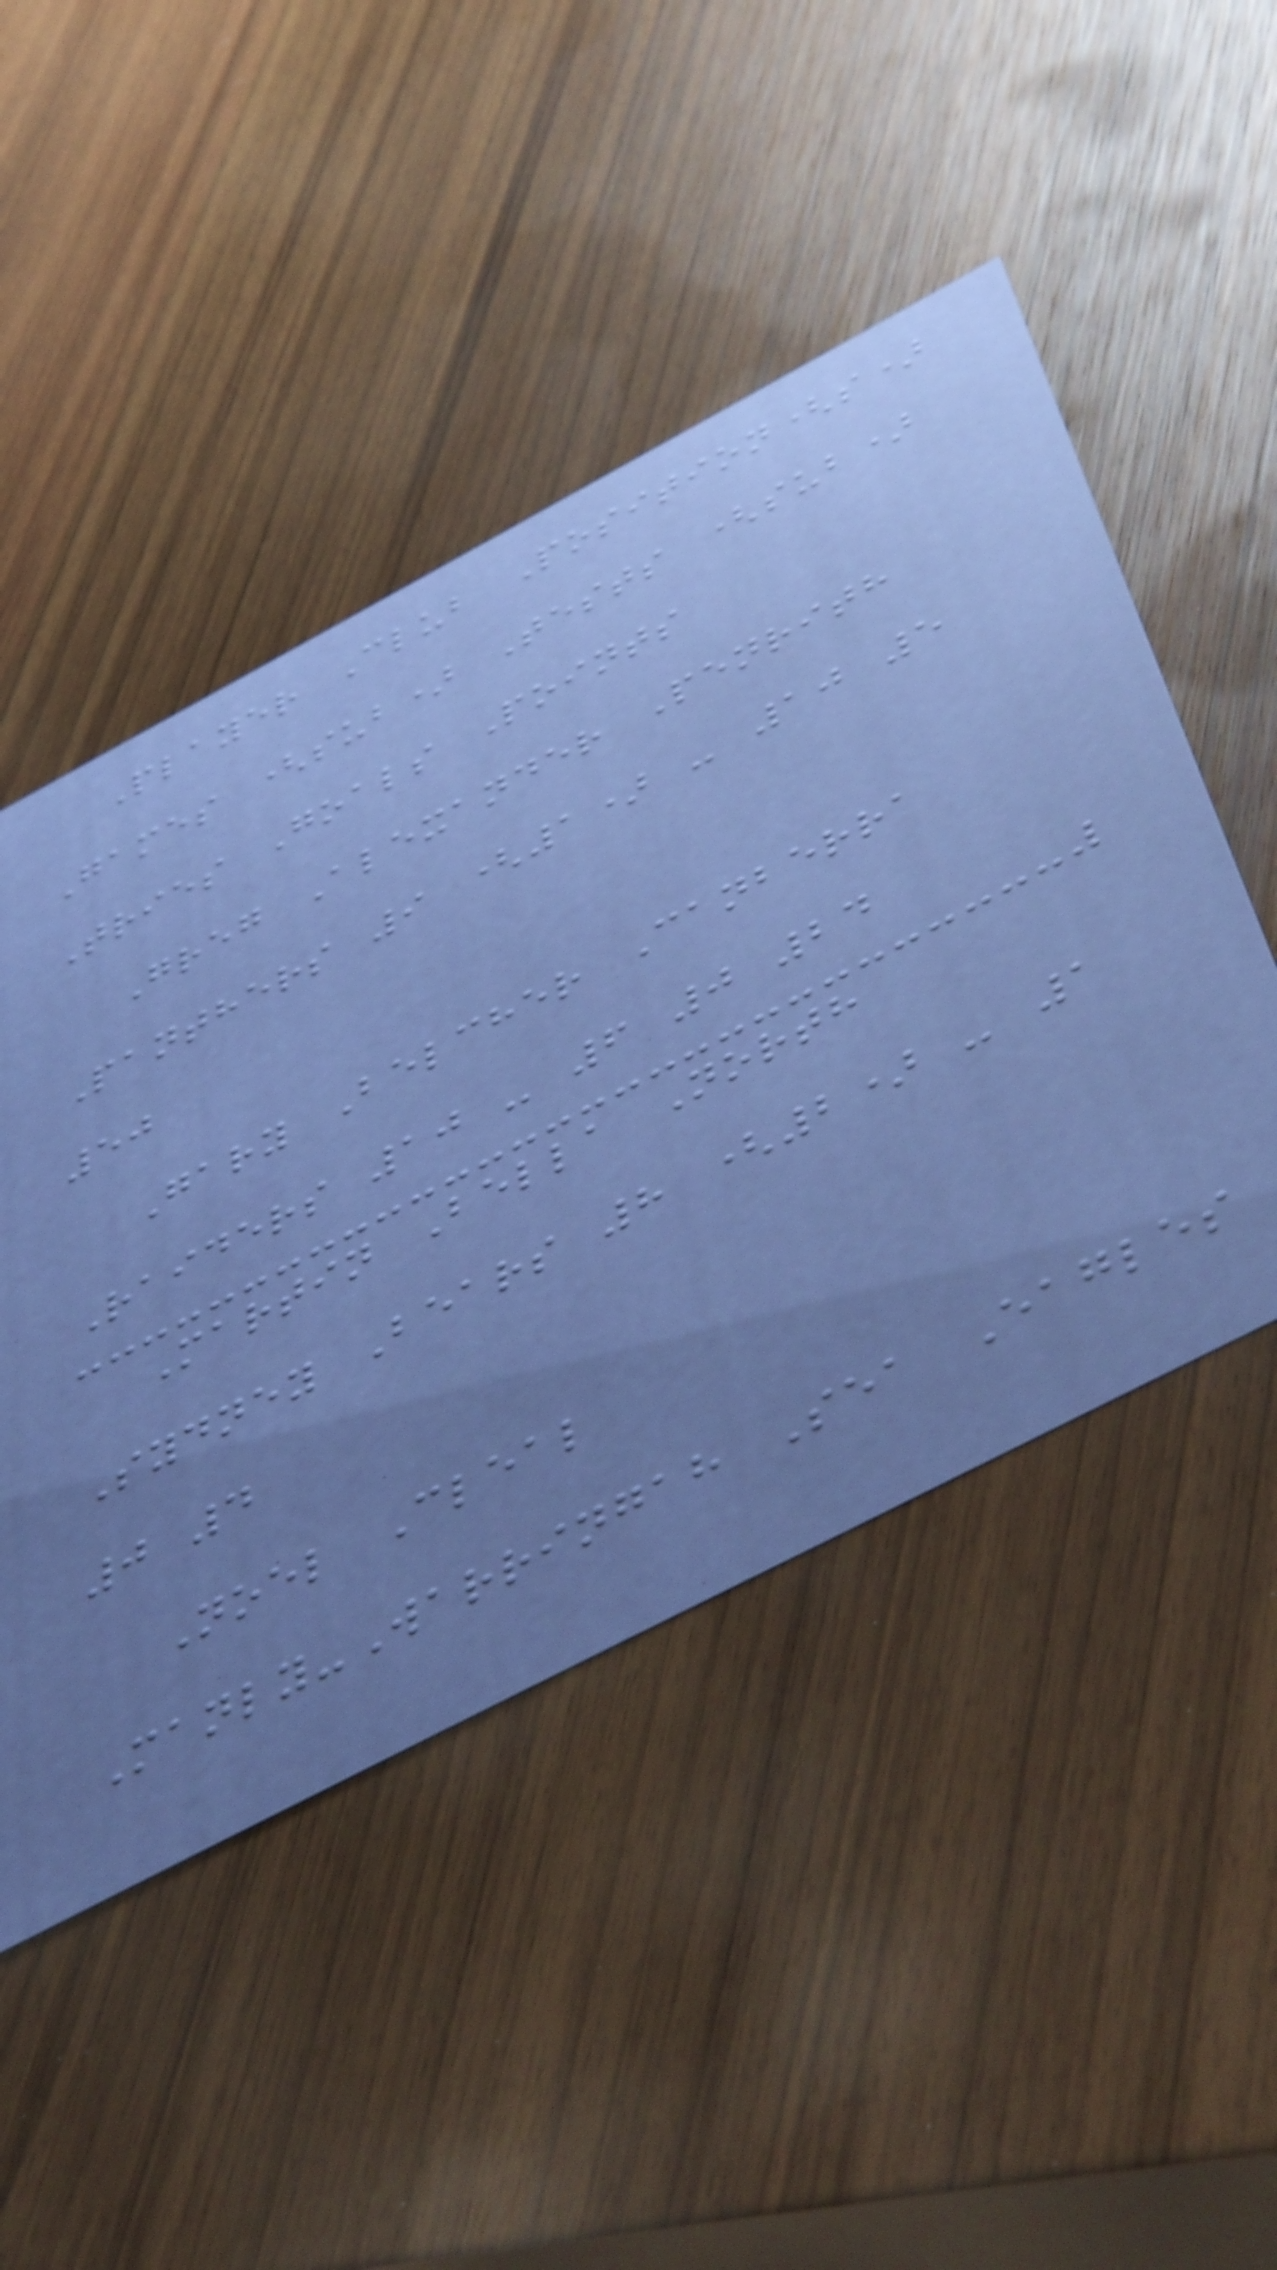Player Club Position(s)
Games (sub) Tests (sub)
Tries Goals Points
Greg Alexander Penrith
Panthers 9 (1) - 10 5
50
Gary Belcher Canberra
Raiders 10 - 6 0 24
Martin Bella North
Sydney Bears 8 (2) - 1
0 4
Noel Cleal
Manly-Warringah Sea Eagles
